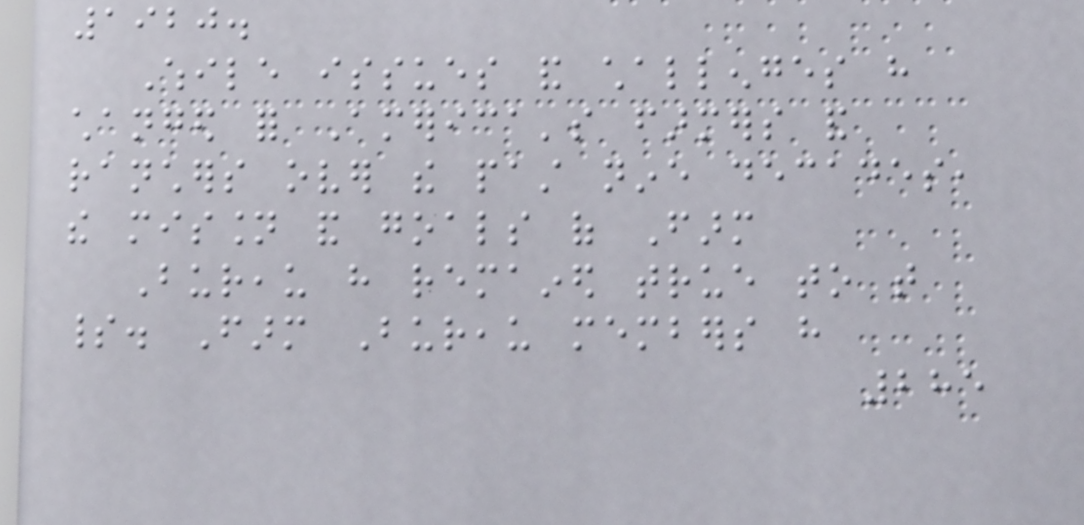1920.
While issues and challenges have
changed for America's farmers and
ranchers over the past nine decades,
the mission and goals of Farm
Bureau have remained true to that
spirit. Farm Bureau members have
285
